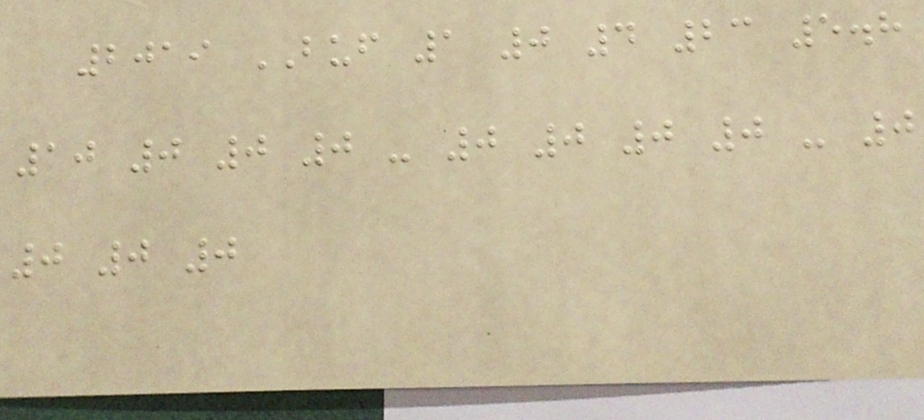2019 BUF 1 0 4 23 5.8
10 0 0 0 - 0 0 0 0 - 0
0 0 0
